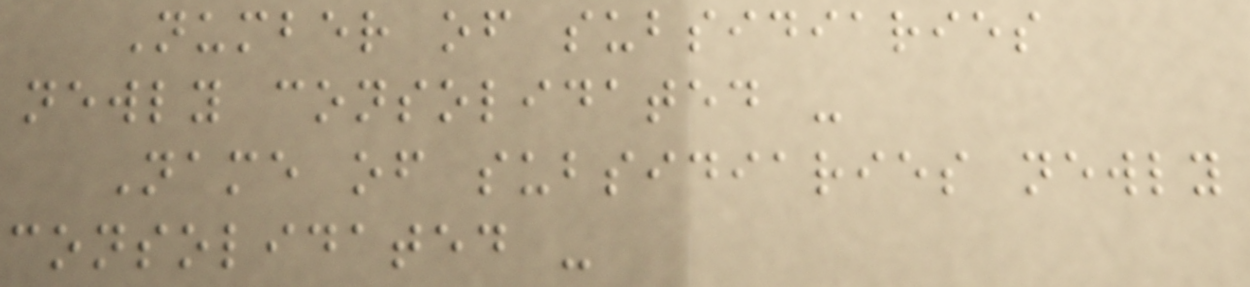Number of subsidiaries
newly consolidated -
Name of subsidiaries newly
consolidated -
